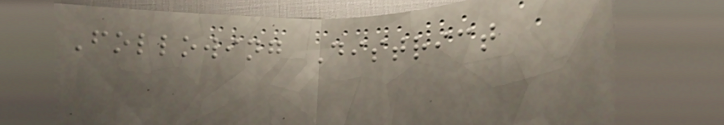Following District
